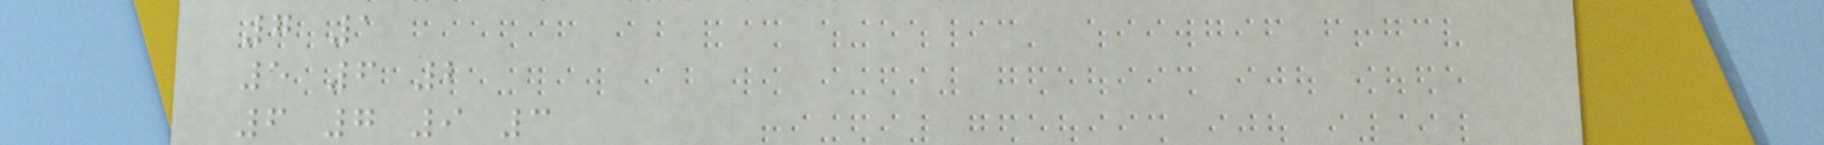7 1
5 6 2
6 7 9 3
